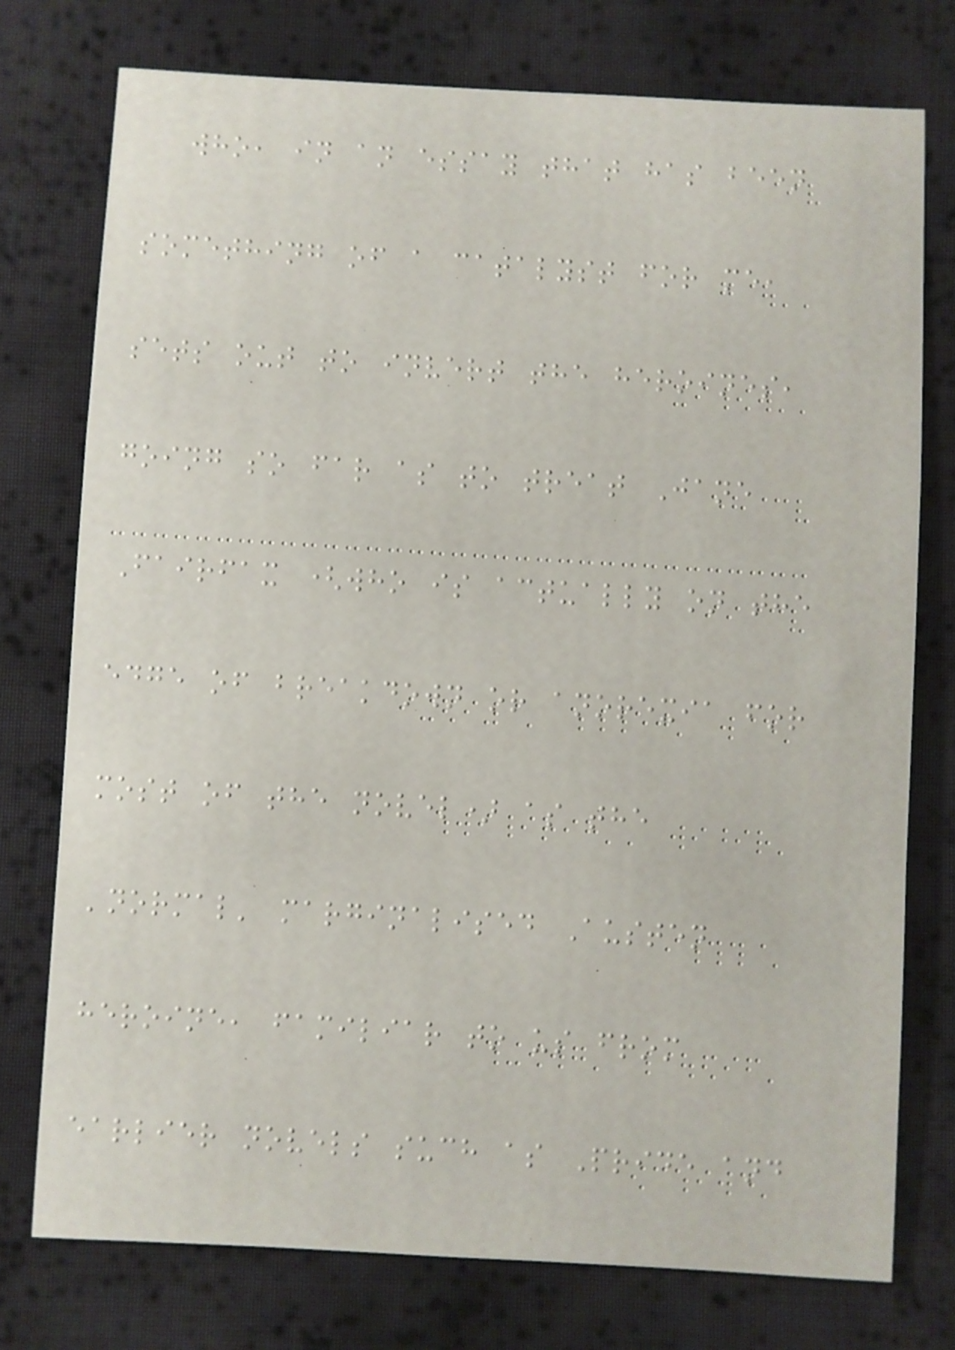who, in an essay that has been
something of a catalyst for me,
sets out to invert the heroines,
going so far as to treat Jane
Fairfax (who is actually on the
edge of breakdown or anorexia for
most of the novel) as the
'normal' marginalised Austen
heroine, familiar to us from
earlier novels such as Pride and
